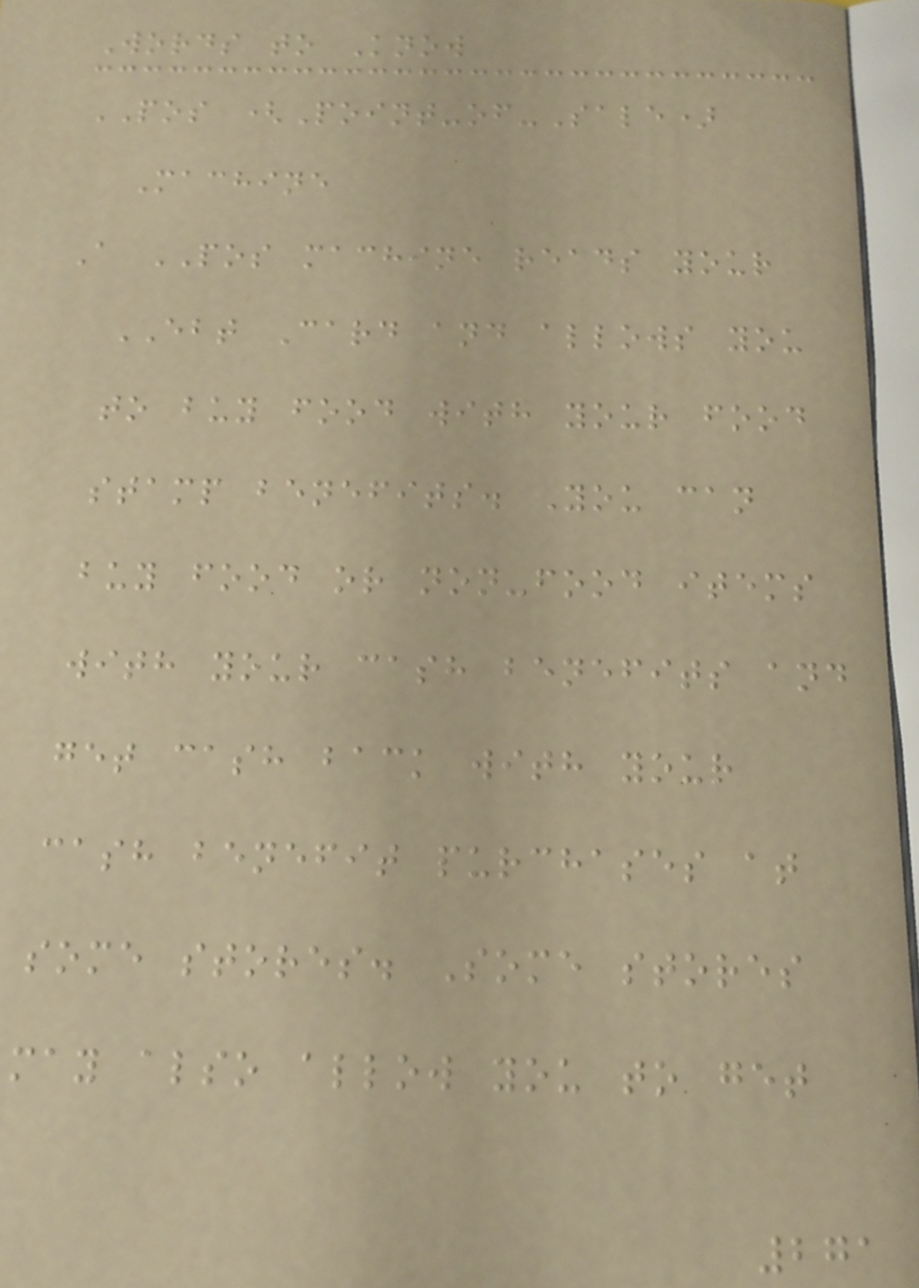Words to Know
POS (Point-of-Sale)
Machine
A POS machine reads your
EBT Card and allows you
to buy food with your food
stamp benefits. You can
buy food or non-food items
with your cash benefits and
get cash back with your
cash benefit purchases at
some stores. Some stores
may also allow you to get
271
